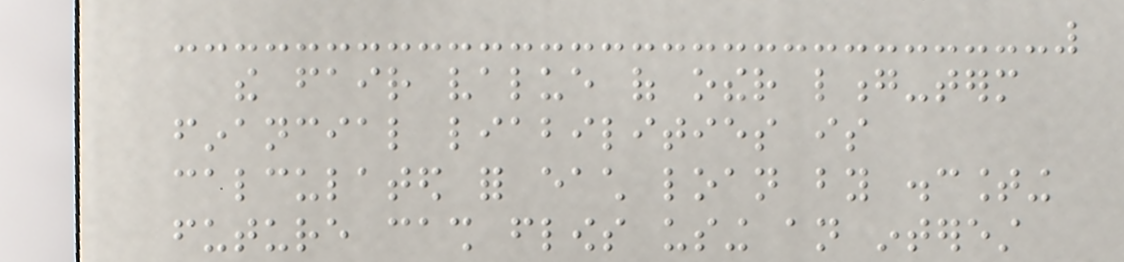the fair value of other long-term
financial liabilities is
calculated for each loan by discounting
future cash flows using an interest
